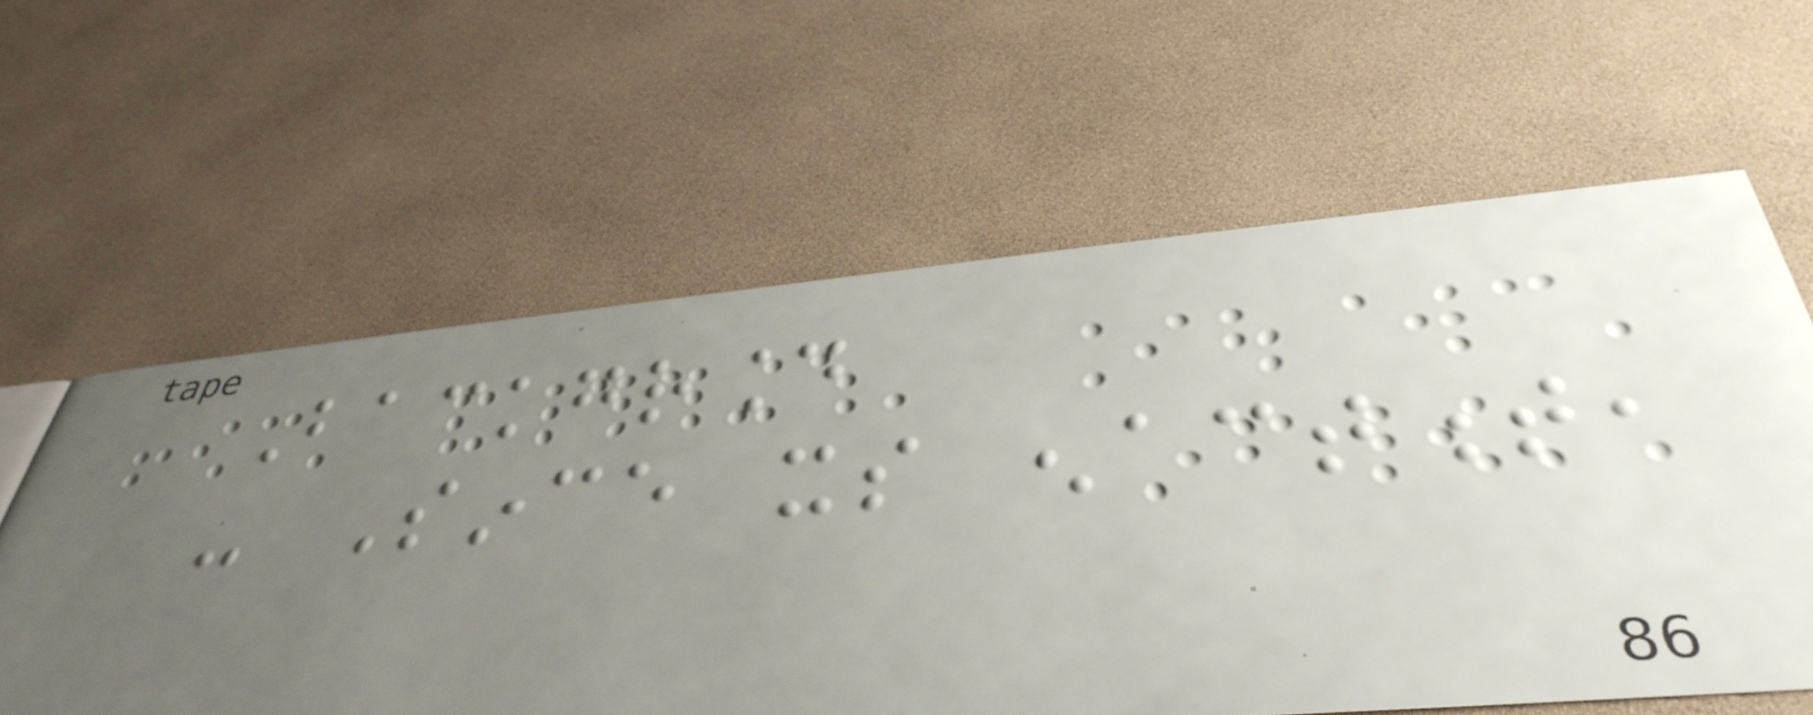Background
- Since its enactment,
